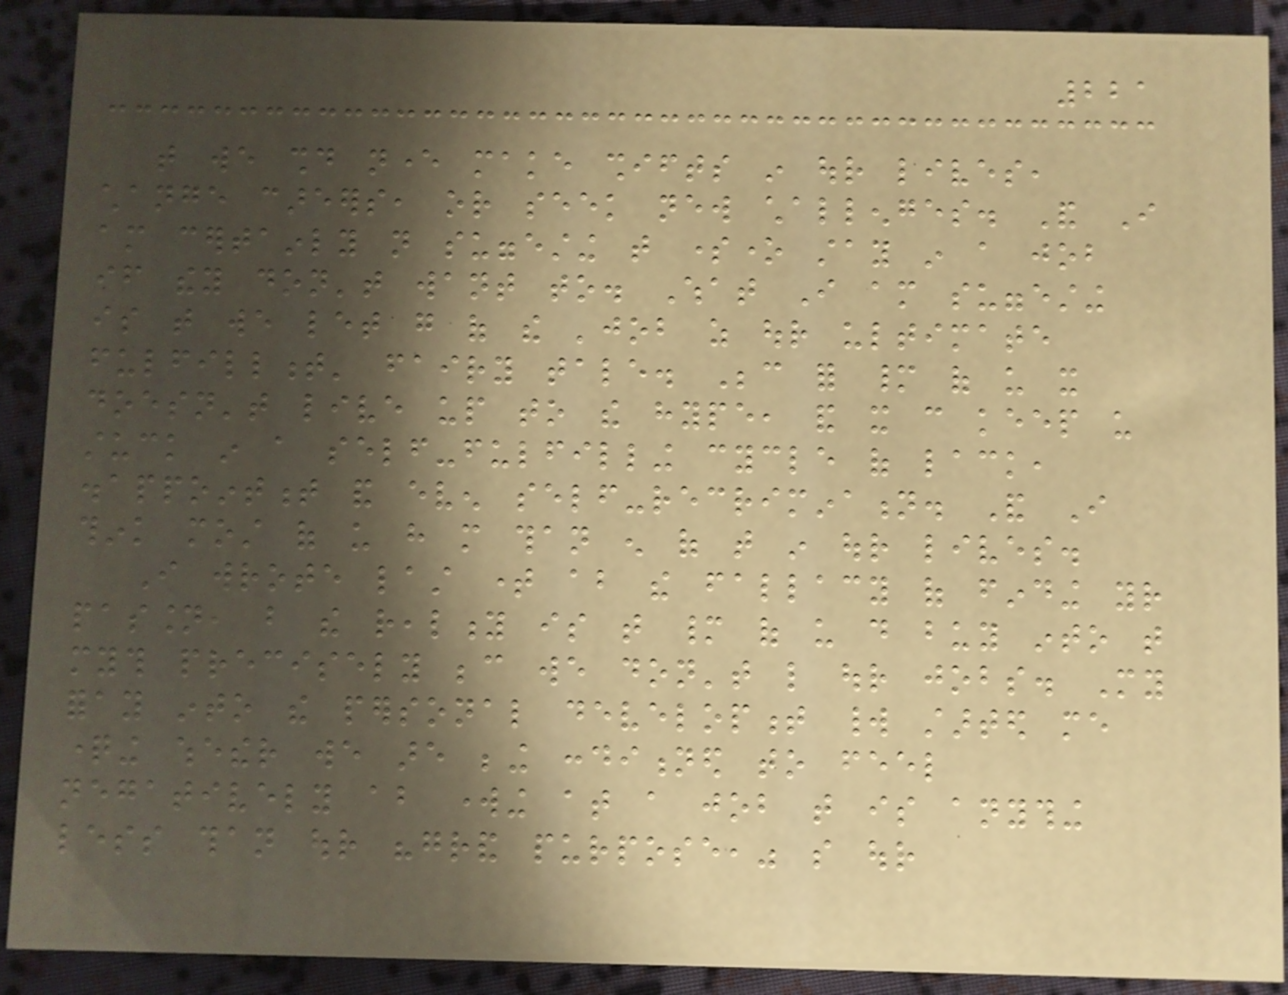221
that we should never make shifts in our lives,
change careers, or seek new challenges. And I
am certainly not suggesting that someone stay in a job
if they don't want to. What I am suggesting
is that we let go of the 'job as our ultimate
fulfillment' fairy tale. Because for many of us it
doesn't live up to the hype, and it can keep us
stuck in a self-fulfilling cycle of lack,
disappointment and even self-recrimination. And I
think most of us have more than enough of that in our lives.
I wrote last time about the fallacy of finding your
passion, but the reality is that many of us do buy into that
myth precisely because we don't like our jobs. My
foray into the personal development world started me
questioning whether we are being conditioned to feel
negatively about working at a job that is anything
less than our "grand purpose," so our
